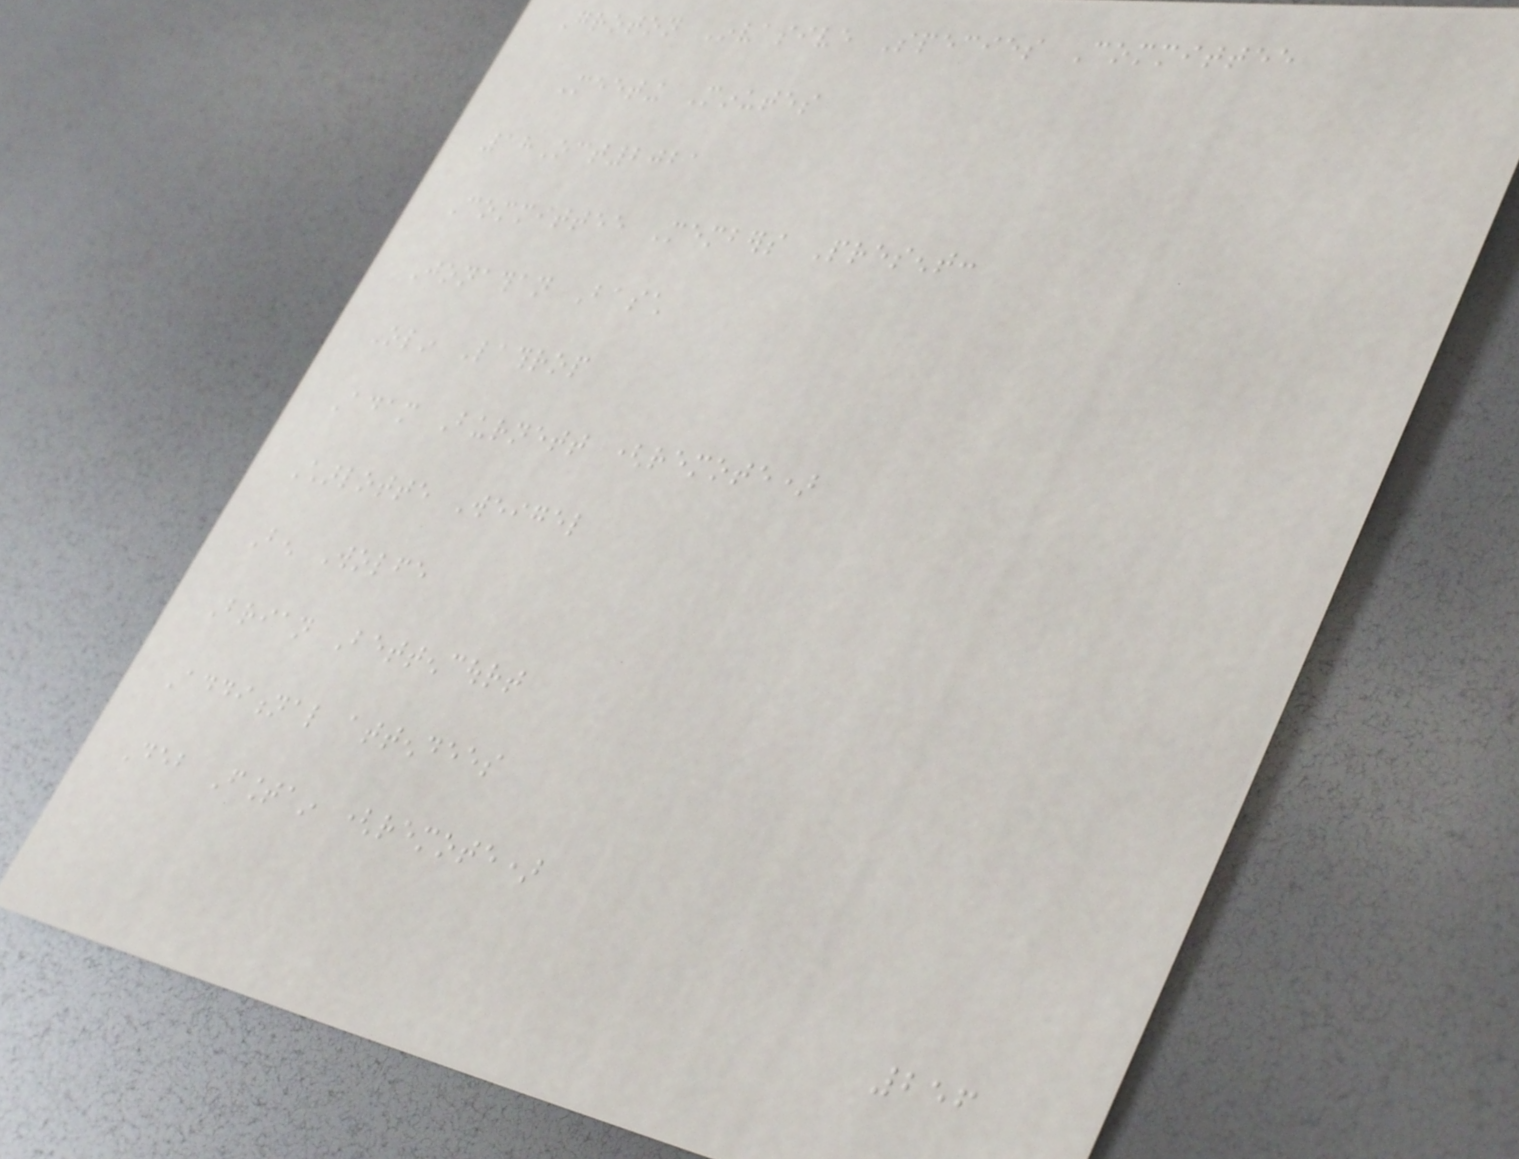Groton Invasive Species Committee
Meeting Minutes
18Oct2021
Committee Members Present:
Jonathan Basch
Olin Lathrop
Adam Burnett (remote)
Charlotte Weigel
Ben Wolfe
Brian Bettencourt
Additional attendees
Deb Fountain (remote)
256
